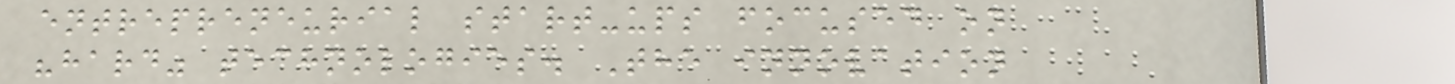entrepreneurial start-ups focused on
"hard" technologies. The innovation
